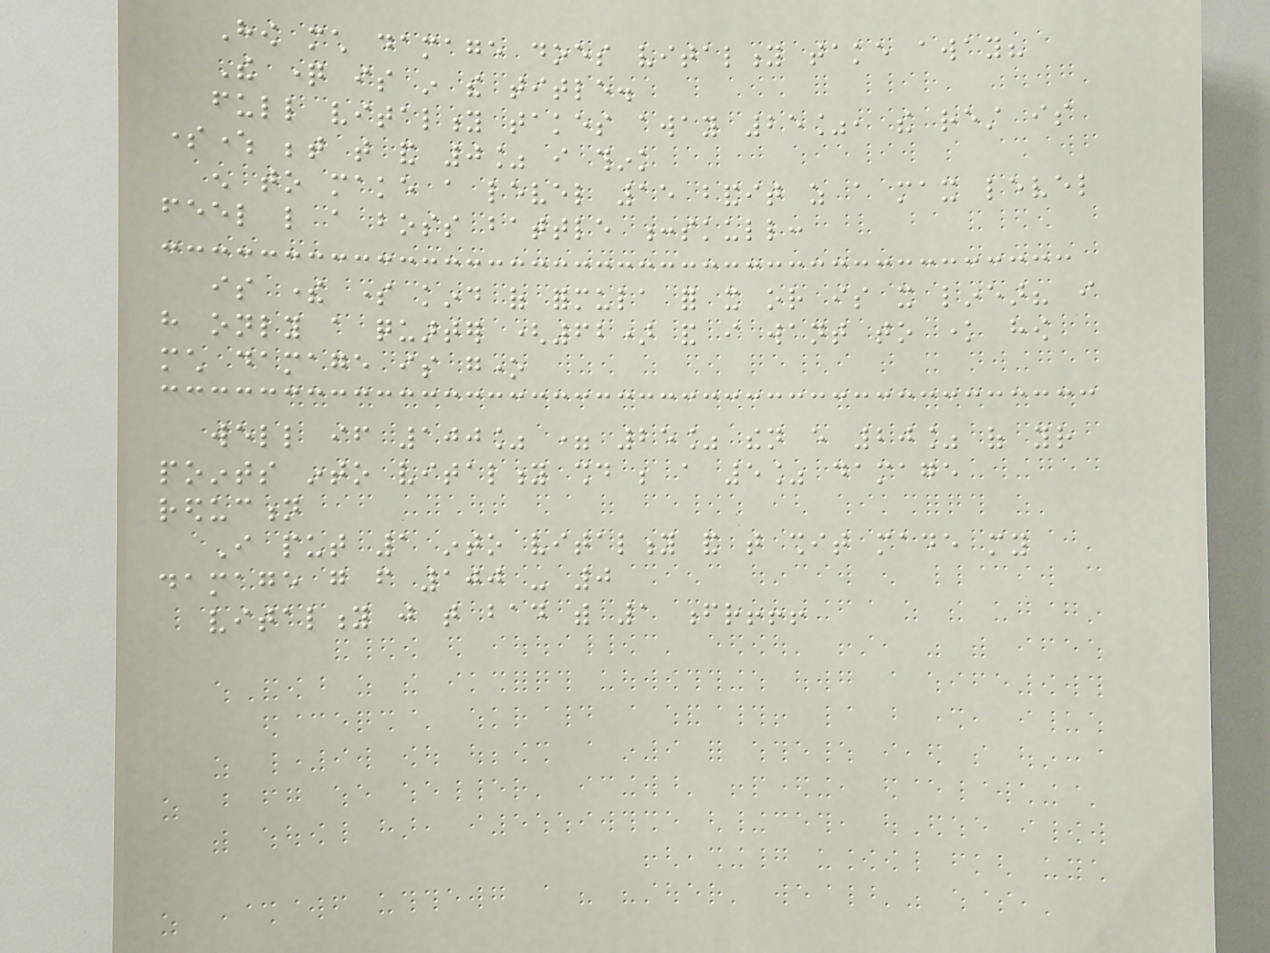How much damage does vitality take away?
The question is in the title.
full vitality takes away 25%, the rest is
somewhere between that and 0% i think
enough to make a level 15 bandit as a max level
feel like a boss battle :skull:
is there some kind of formula for it or is it linear? i
have only a quarter (62) and i want to know how
much damage is gone
well if 100% = 25% then every 20% of your
points into vitality should be a 5% damage
reduction
I put 1 into vitality and that shit made my
damage go from 100 - 0
vitality just that bad with 1 fr!!!
